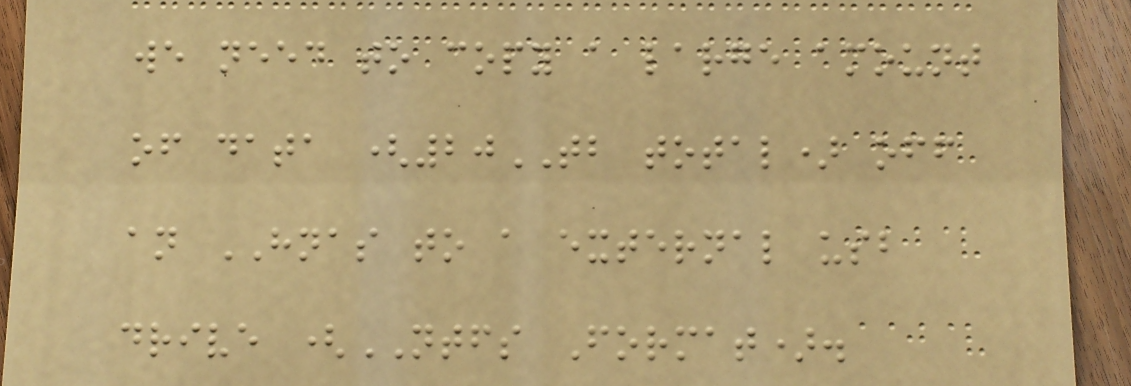we need to copy a large amount
of data (20TB total) off
an HNAS to a external usb
drive (NTFS Format).
